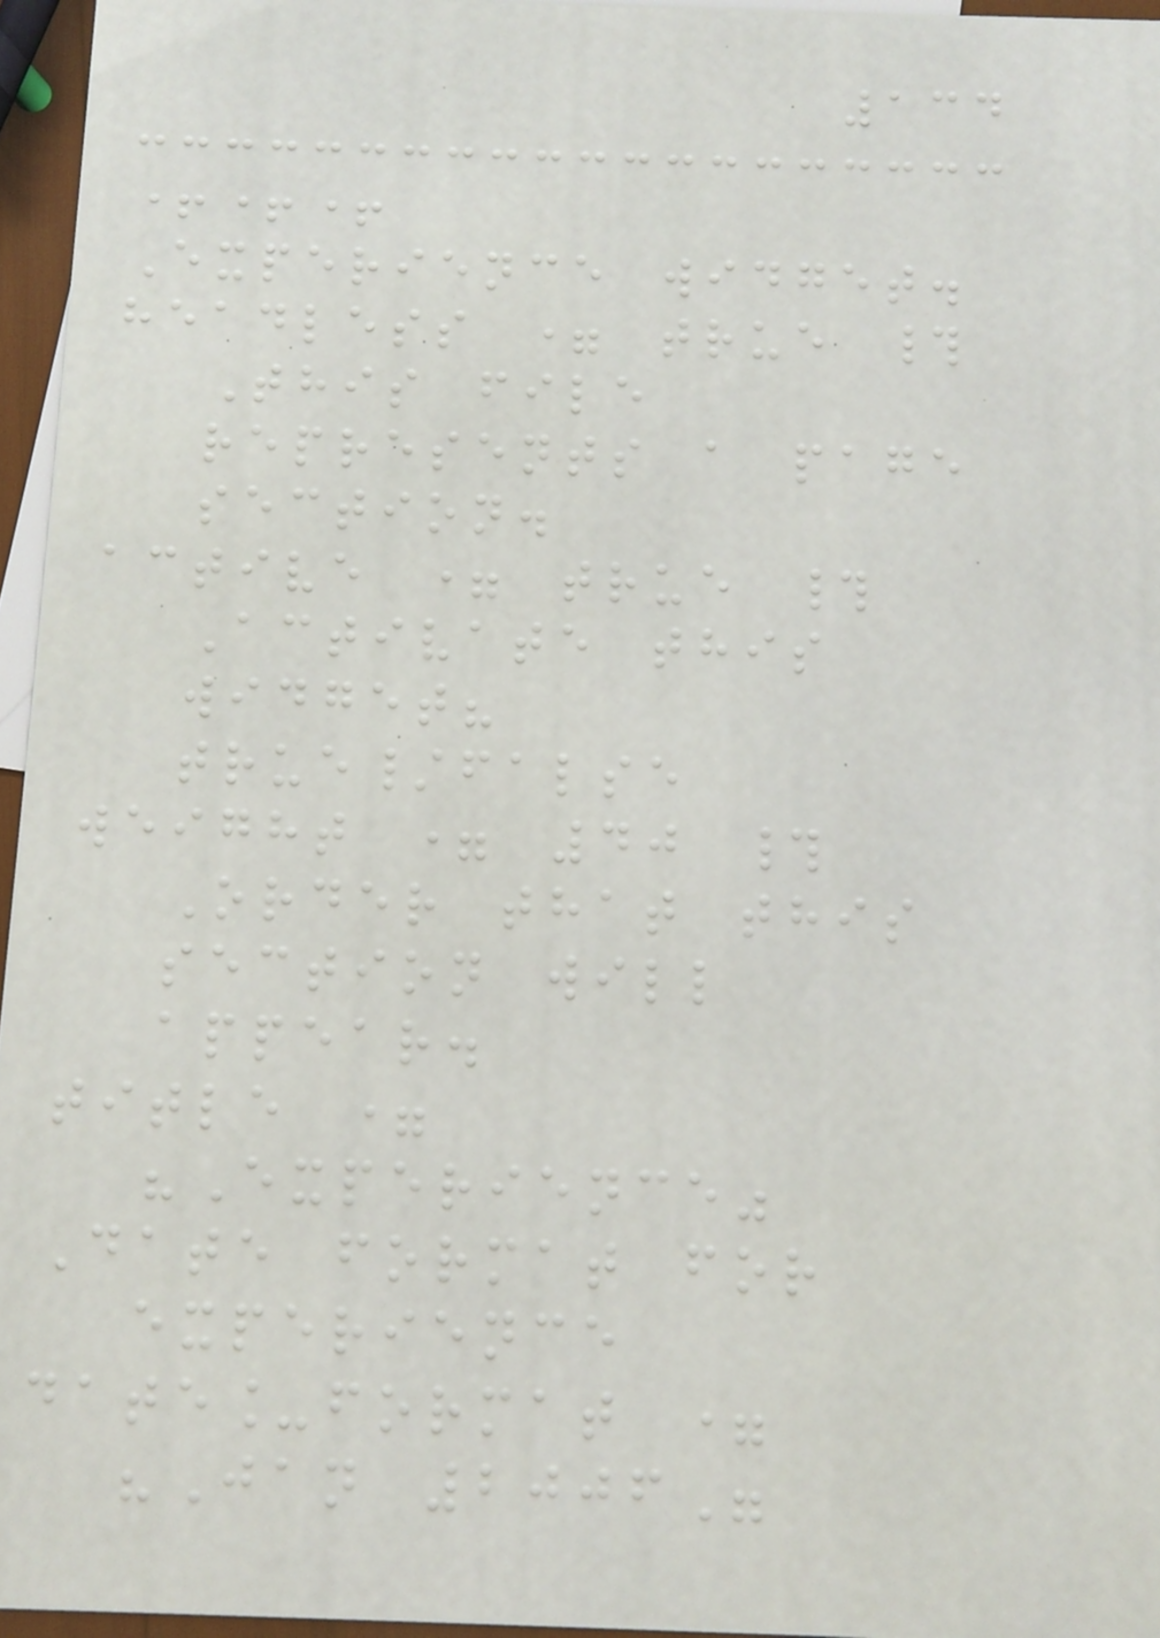134
+++
Experience widget.
headless = true #
This file
represents a page
section.
active = true #
Activate this
widget?
true/false
weight = 40 #
Order that this
section will
appear.
title =
"Experience"
Date format for
experience
date_format =
"Jan 2006"
